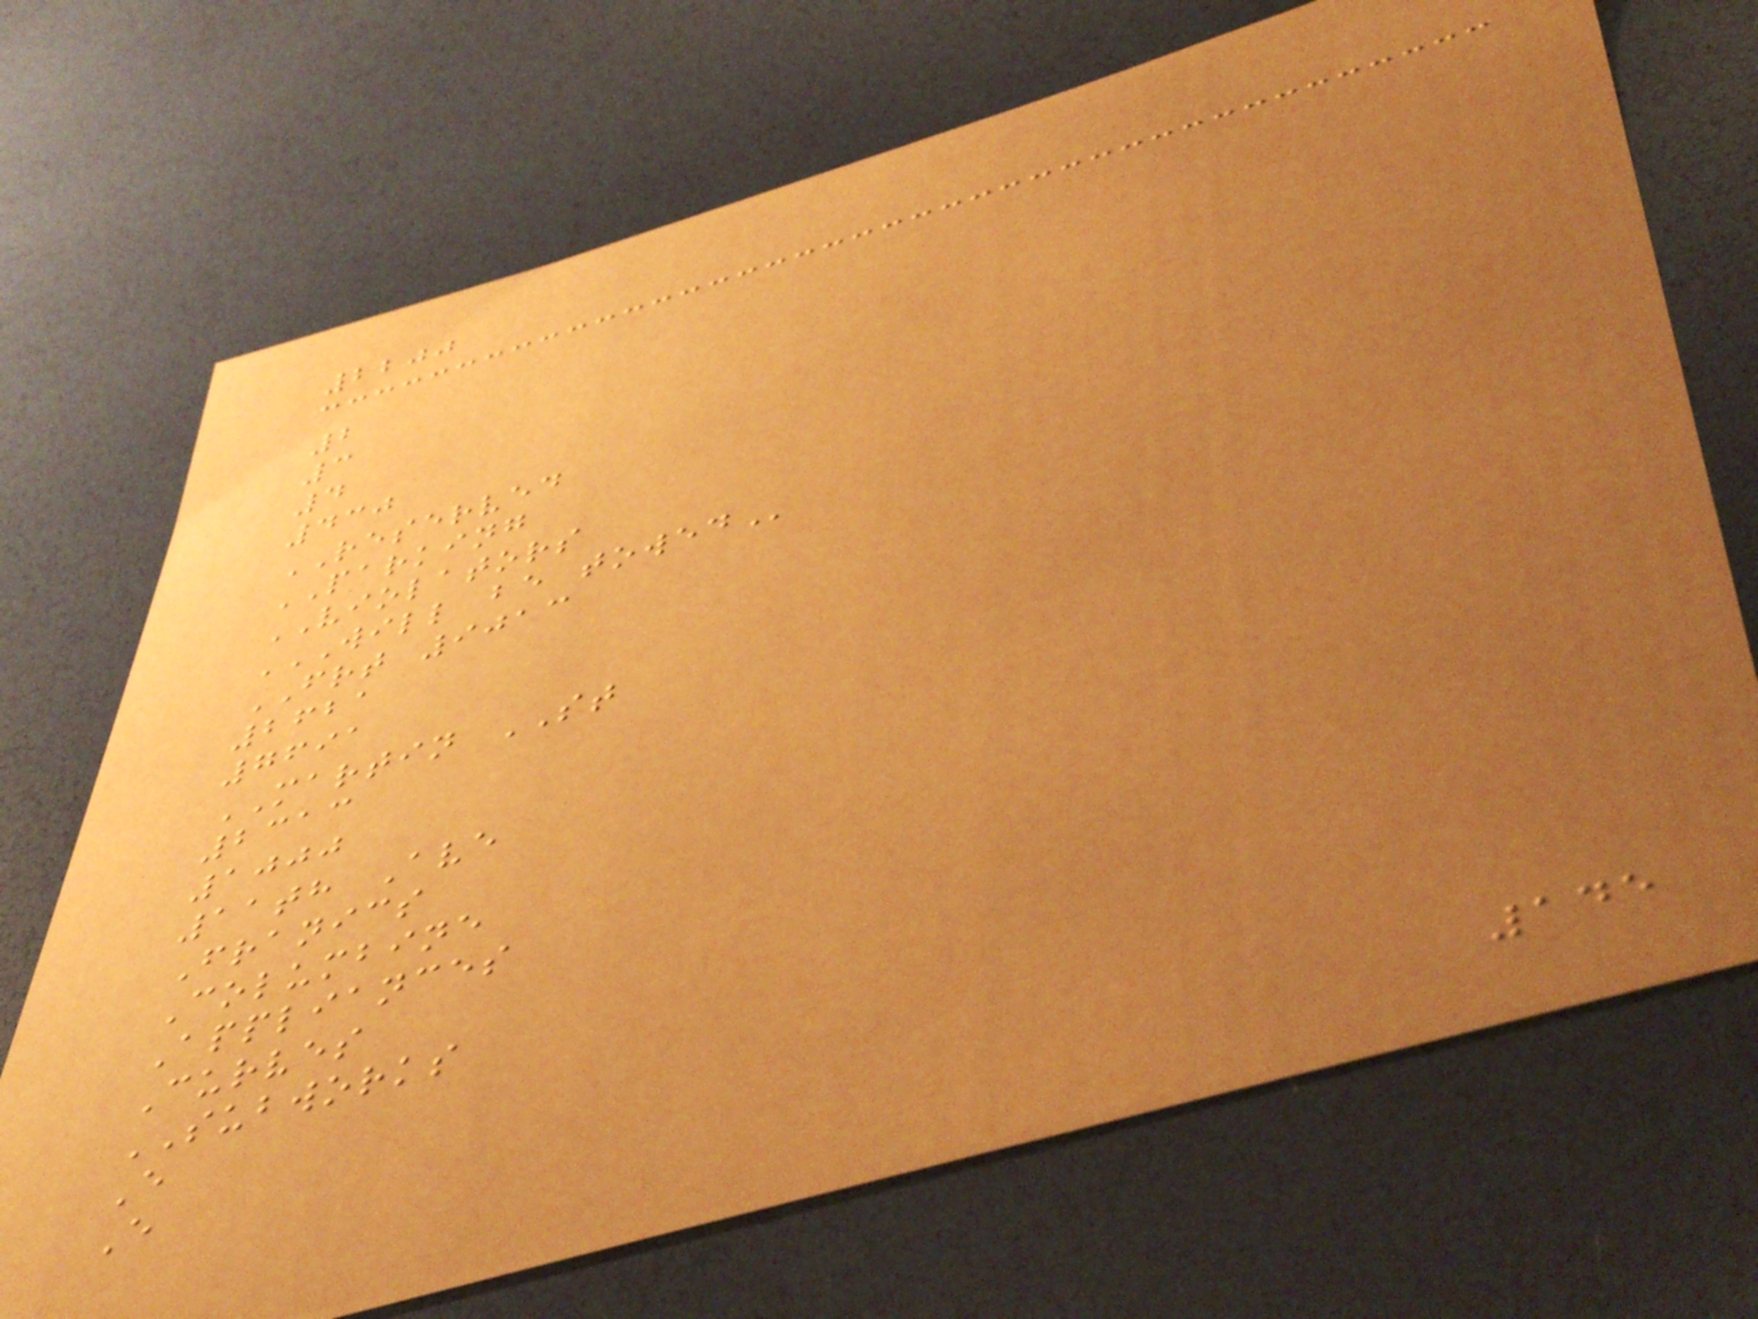2200
2
3
4
430
RESERVED
PARKING
VIOLATORS
WILL BE TOWED
FRT 9013
2621
7691
MARTIN ST
2313
1000
11th Ave
Franics
Columbine
Appliances
Curves
SUBWORKS
E
E
145
